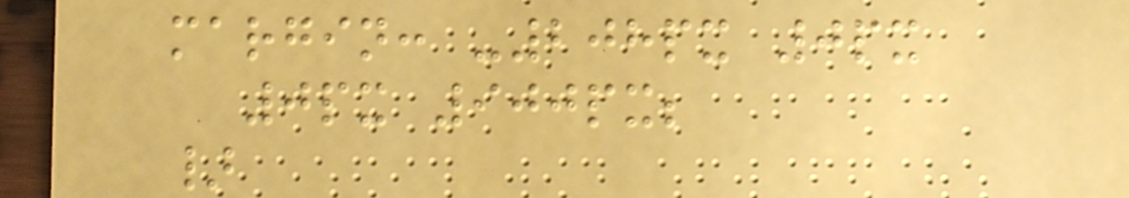margin: -208px 0px
0px 900px;
}
